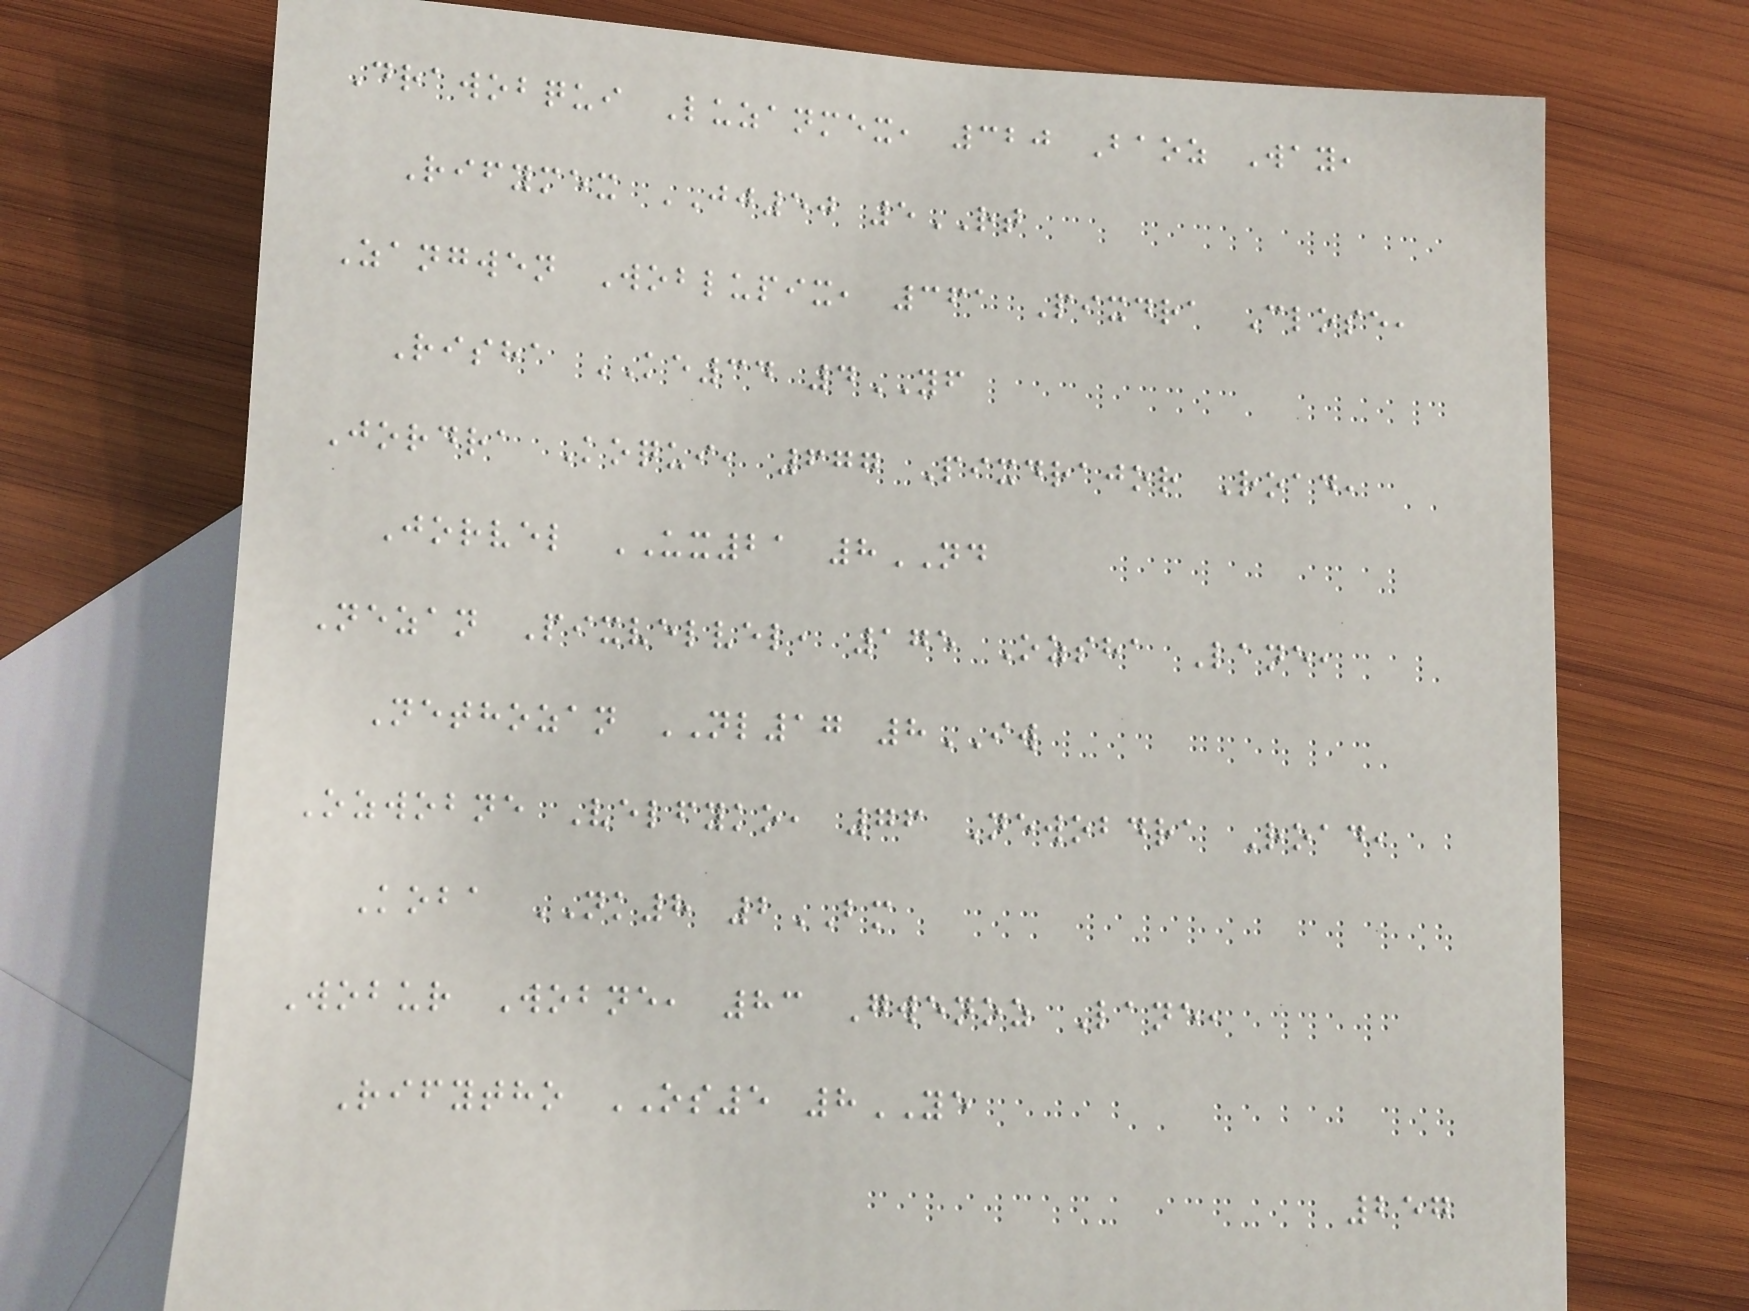Drawobqui Luzanmex, 320 Baoz Way,
Rifymex JJ50 5RT
Zangwen Woblupix, 361 Pixdra Close,
Risha KE34 4YF
Jordra Koqui, 677 Pixdrajor Road,
Jorvel UX21 8ND
Nezan Pixvelvel, 175 Ozsha Lane,
Nethozan NL17 8IW
Ozwobne Velfyko, 76 Newobdra Road,
Koba NK8 2BM
Wobur Wobne, 83 Gwenoz Lane,
Rifytho OS5 8YE
257
